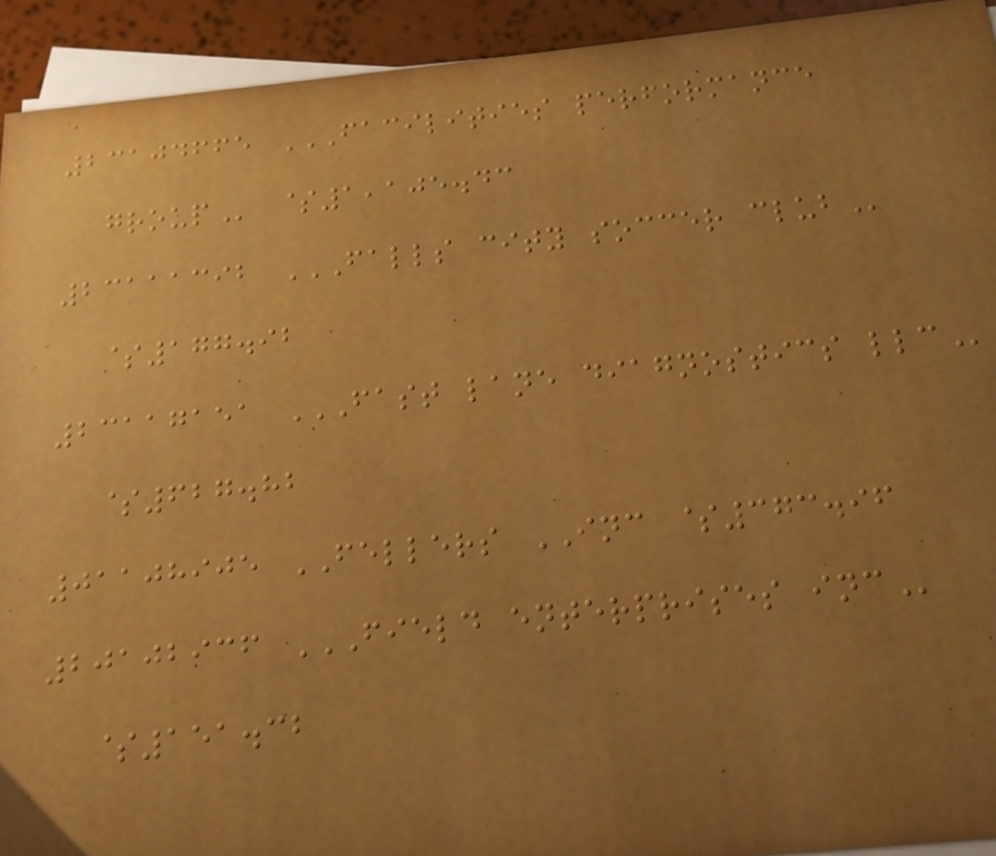23104665 FACILITIES PERFORMANCE
GROUP $1,105.43
23111392 FALLS CITY SOCCER CLUB
$177.92
23117151 FAST LANE DIAGNOSTICS LLC
$627.82
01108905 FELLERS INC $373.96
20102936 FIELD ENTERPRISES INC
$151.32
